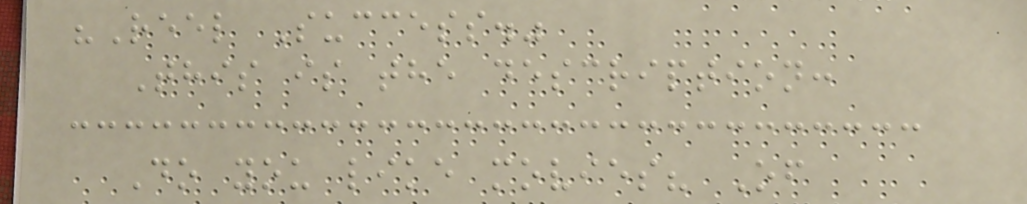"Reel Success."
This is the description:
Do you like movies? Of
